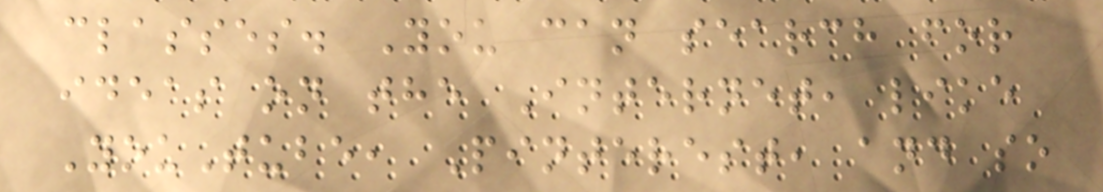classes. You can search for
ideas on the Internet, like
YouTube, Pinterest, and so
